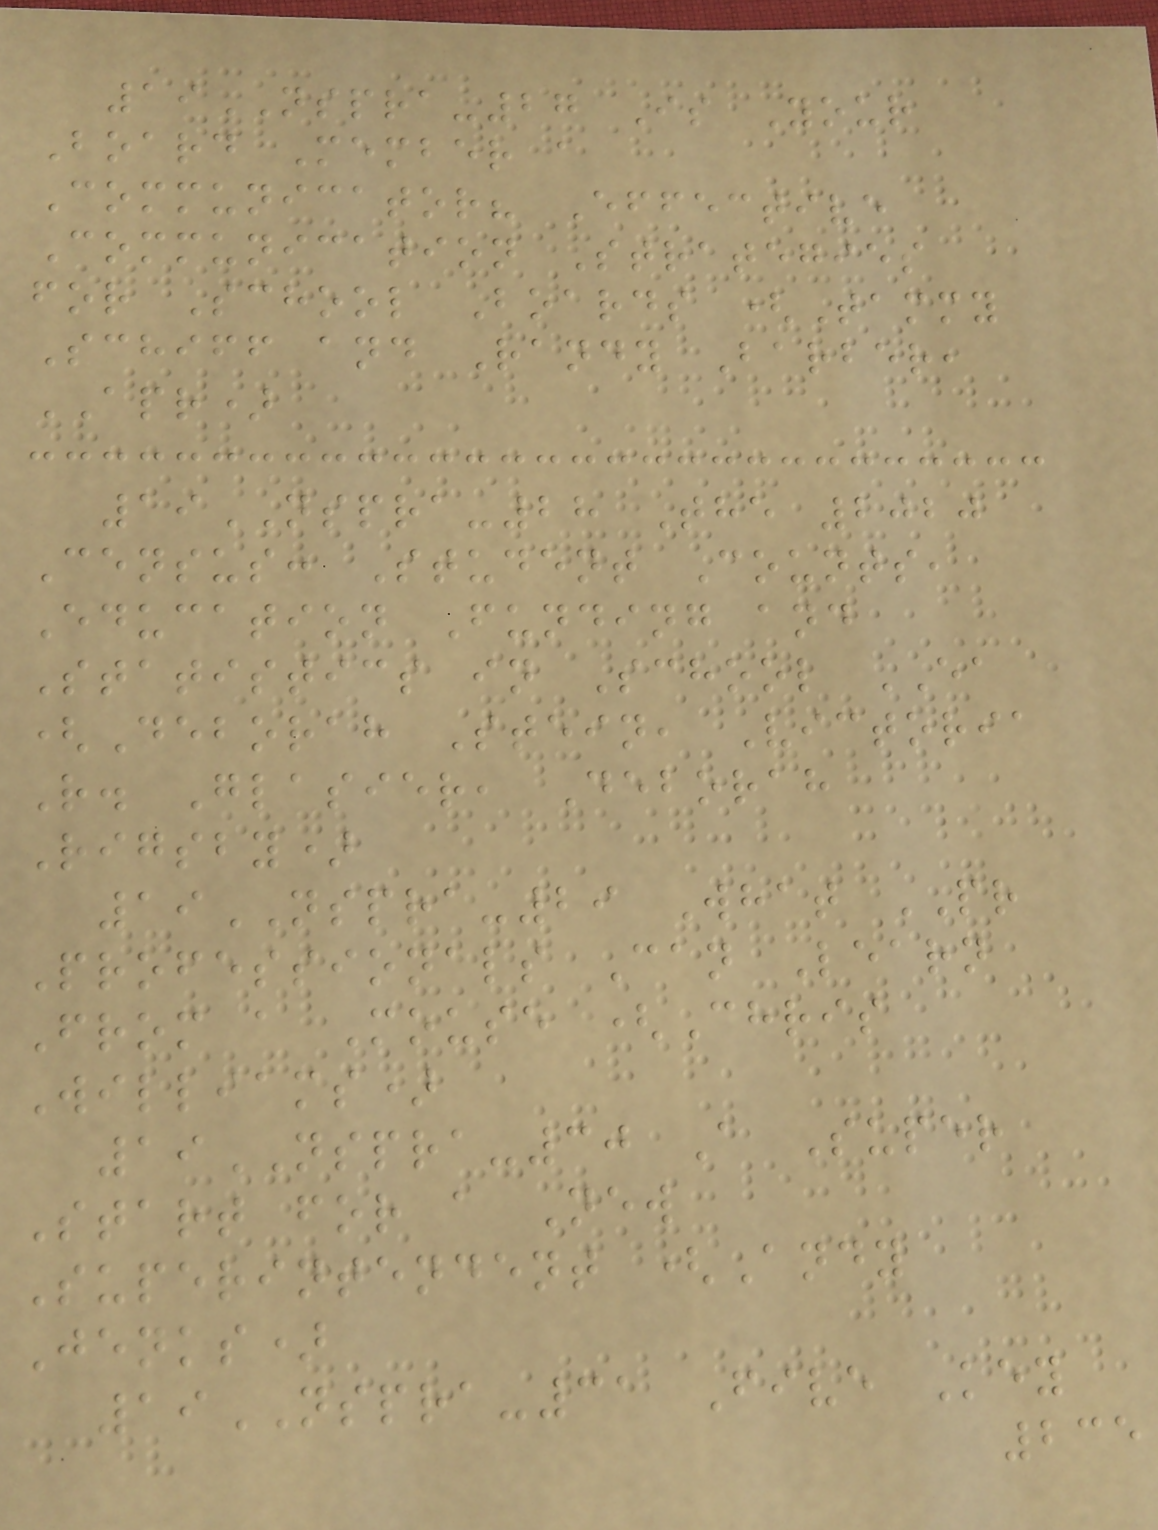19NSPRA-27 Is Your
Board Member a
Communicator? Effective
Communication Strategies
for School Boards (Tammy
Schiff and Randy Barber,
APR)
19NSPRA-28 The 2020
Census: Student Counts,
Education Funding and
Statistics in School EA
(Deborah Stein, Victoria
R. Glasier, Deborah
Rigsby)
19NSPRA-29 What PR
Professionals Can Learn
From a Mouse (Chris
Williams)
19NSPRA-30 A Super
Start for a New
Superintendent (Andy
Jenks)
19NSPRA-31 Five Key
235
